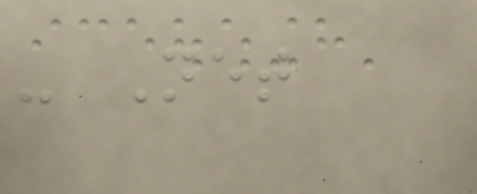- Net
